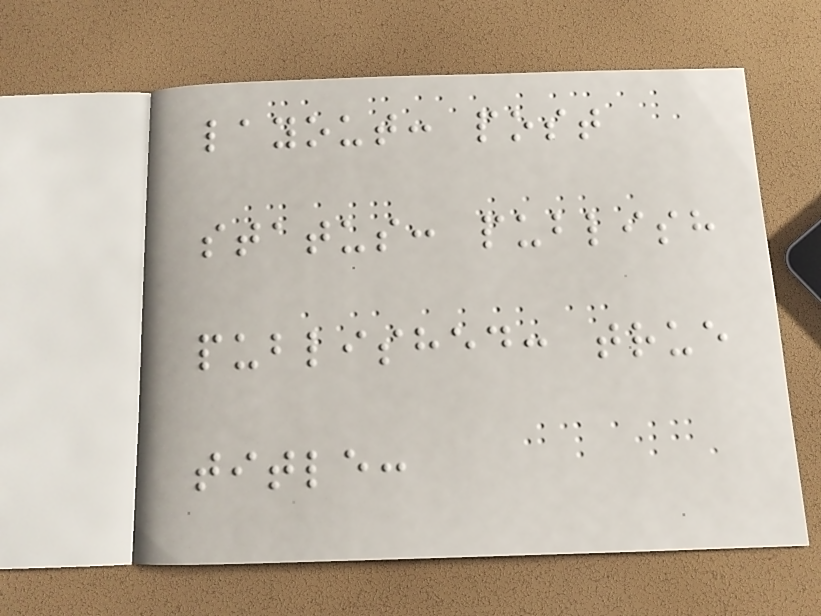layout: post
status: publish
published: true
title:
